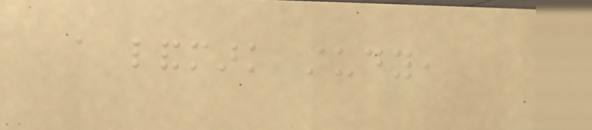a landmark study,
